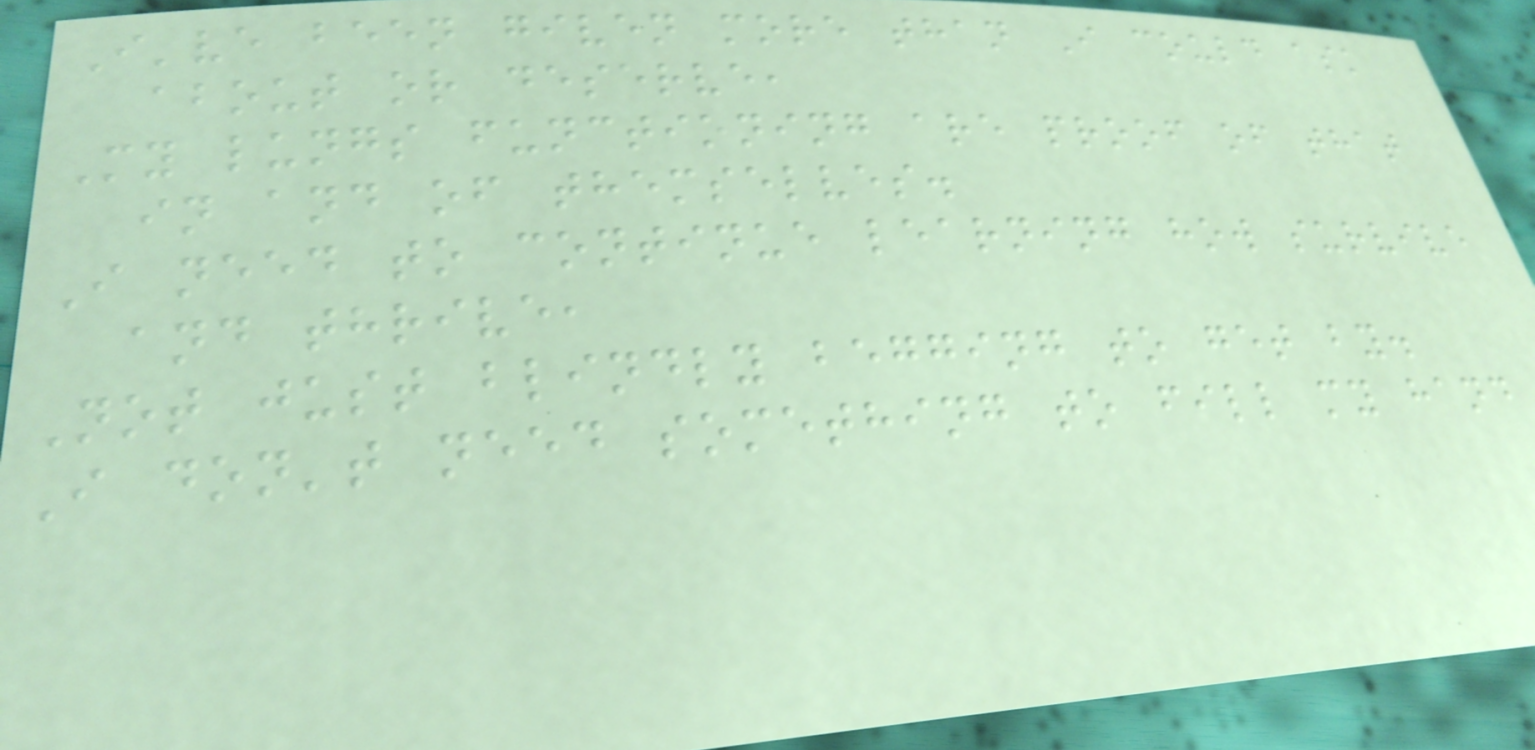I've been given more than I could ask
about or deserve,
My lungs functioning are proof of that
in and of themselves.
I need to continue learning how survive
and thrive,
Not just blindly begging to get by.
I don't need something to fill my hand
